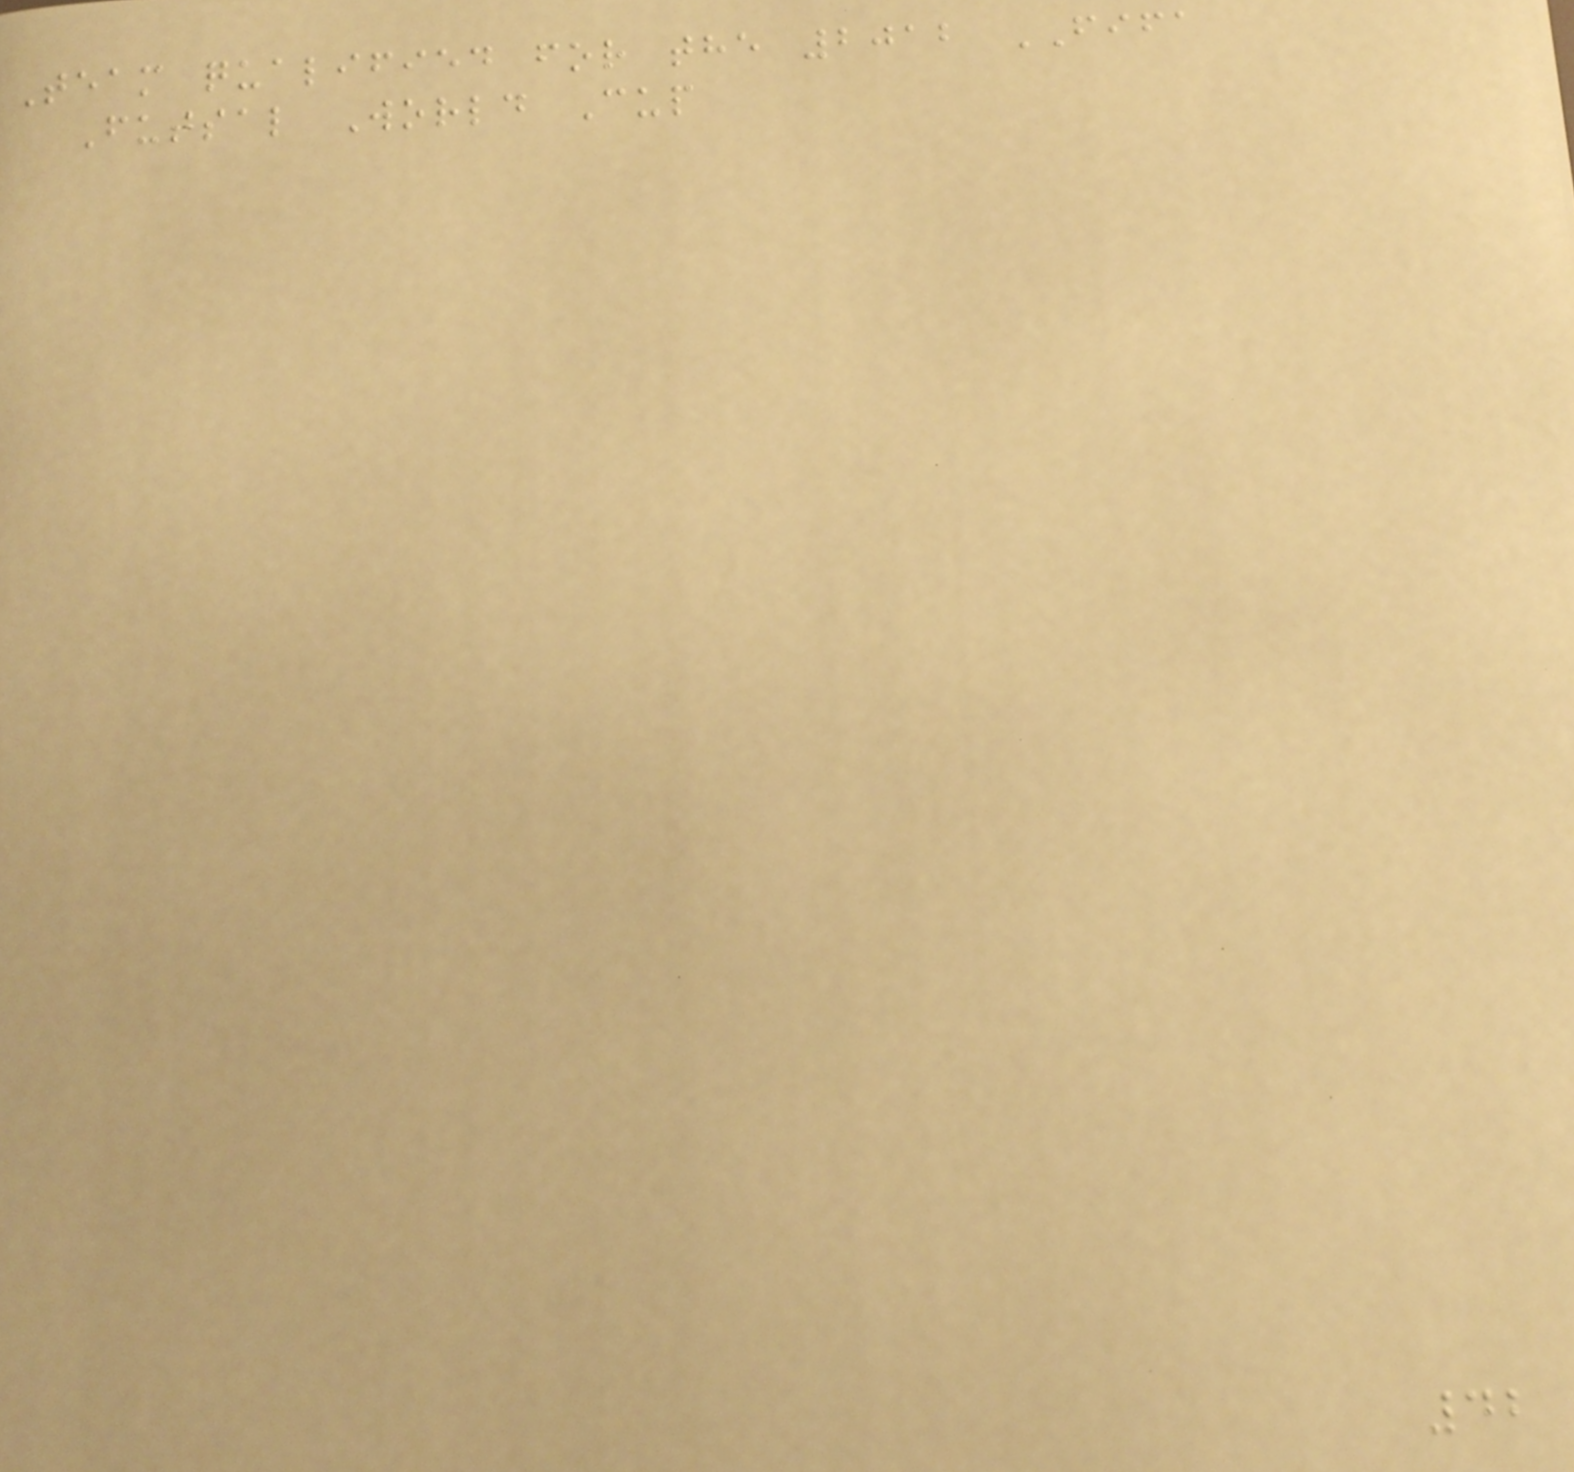Team qualified for the 2012 FIFA
Futsal World Cup
42
